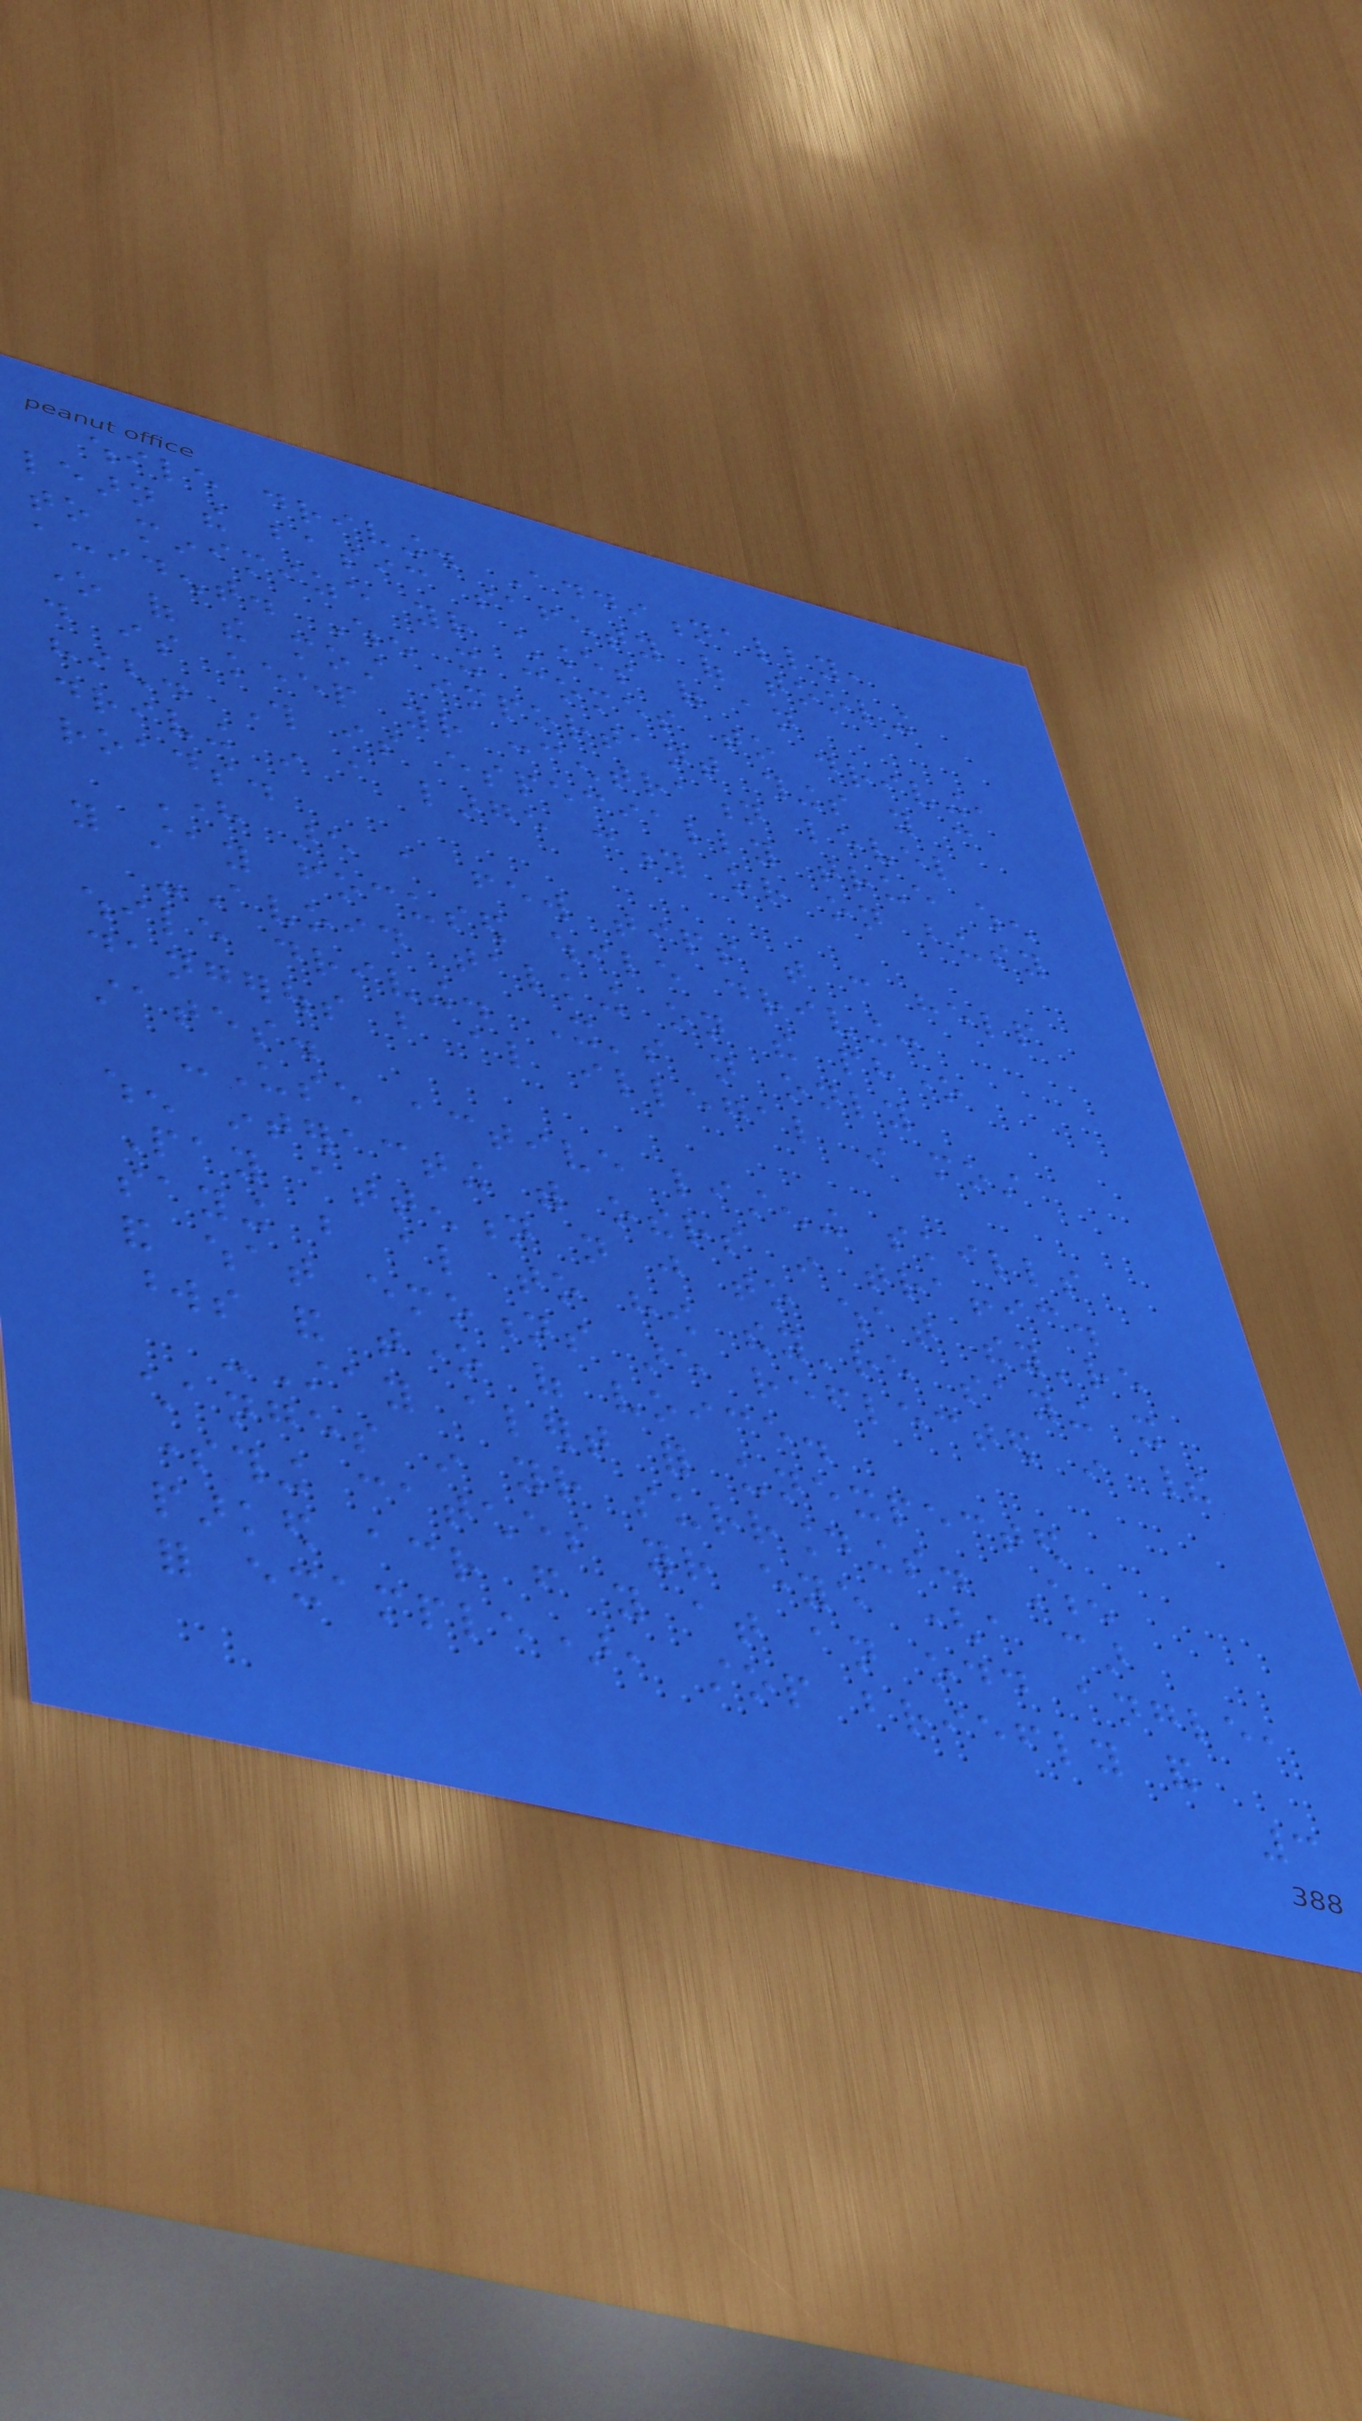while driving. Additionally,
learn the basic safety of tooling
to minimize your chances of an
accident. When it comes to driving,
one of the most important things you can
do is keep your concentration level
high. This is especially true when
driving in a large city or on busy
roads.
Here are a few tips that can help
you stay focused while driving:
-Avoid talking on the phone
while driving. It's not only
dangerous but also illegal in most
states.
-Use active listening skills
when interacting with others in traffic.
Pay attention not just to what they're
saying but also to how they're saying it
and what emotions are reflected in their
words and tone of voice.
-Stay alert for unexpected
changes in your surroundings. When
something catches your eye (a car
parked across from you at an odd angle,
for example), stop briefly and
3
